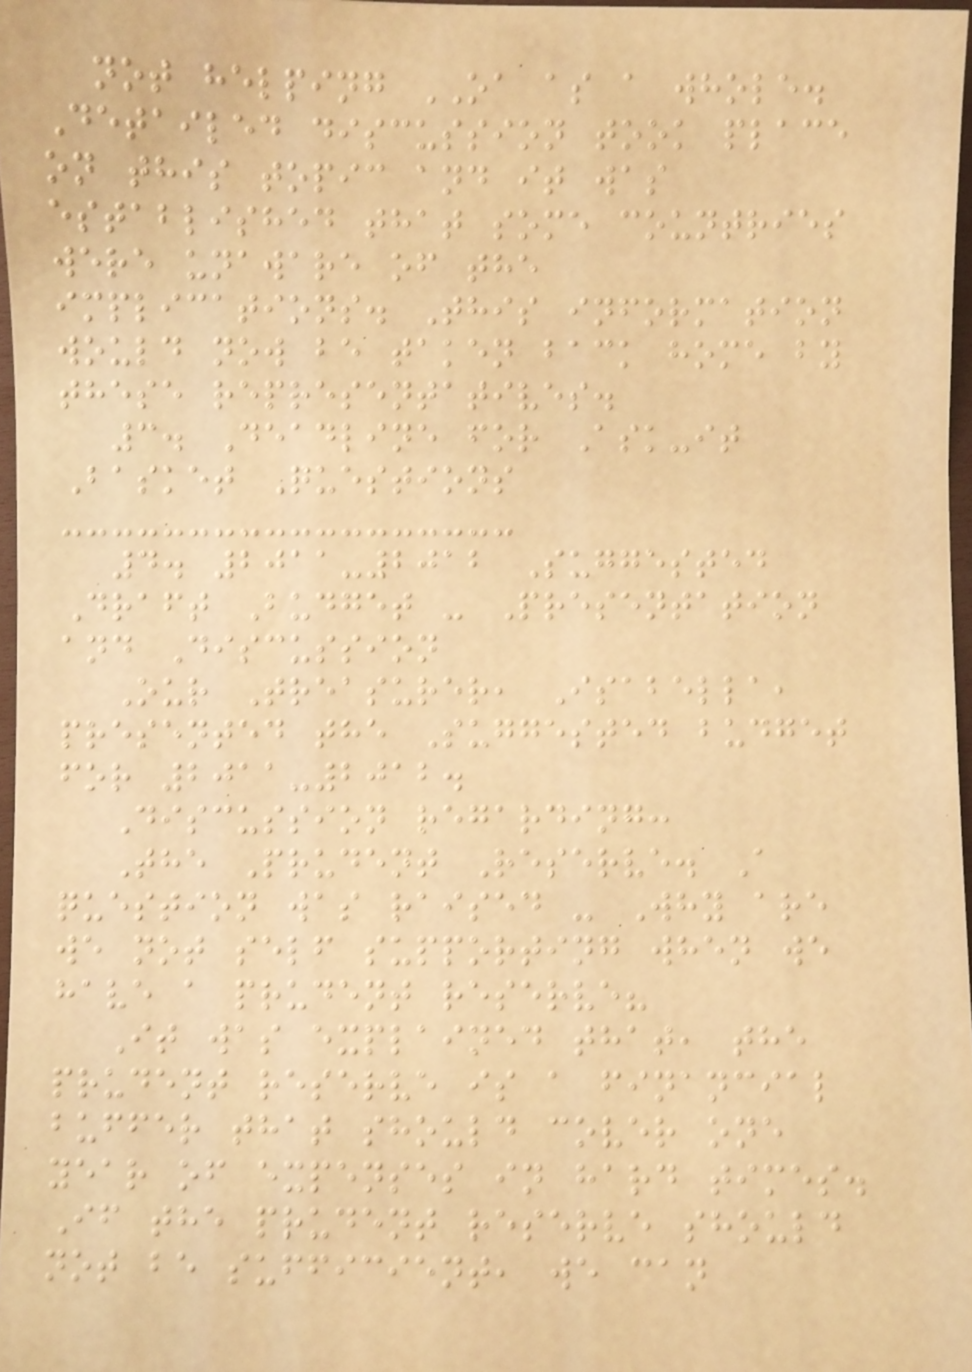not helping OA as a whole.
Detailed discussion took place
on this topic and it was
established that some countries
were unaware of the
implications. This information
would now be taken back home by
these representatives.
3. Deadline for Ask-it
Basket Questions
4. 2011-2012 Suggested
Draft Budget - Presentation
and Discussion
Our Treasurer, Isabella,
presented the Suggested budget
for 2011-2012.
Discussion regarding:
The Prudent Reserve. A
question was raised - Why are
we not self supporting when we
have a prudent reserve?
It was explained that, the
prudent reserve is a financial
buffer that should cover one
year of expenses in hard times.
If the prudent reserve should
not be sufficient, we can
